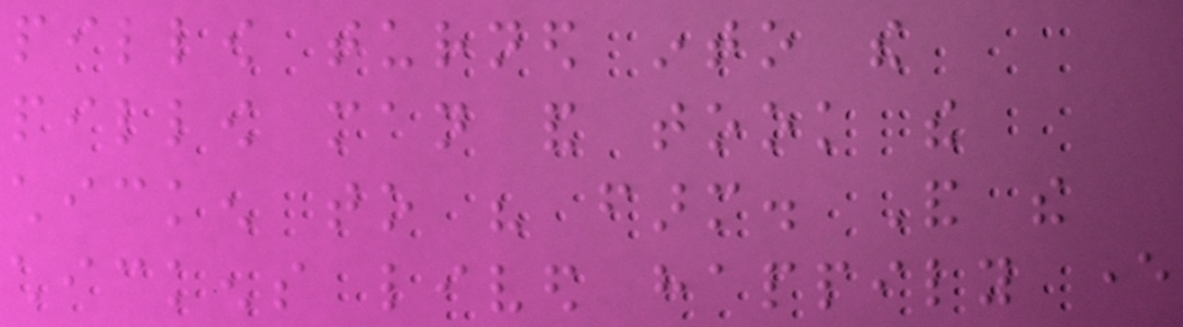pillow turned into the
pillow man and took the
chicken to his farm. And the
chickens lived happily ever
